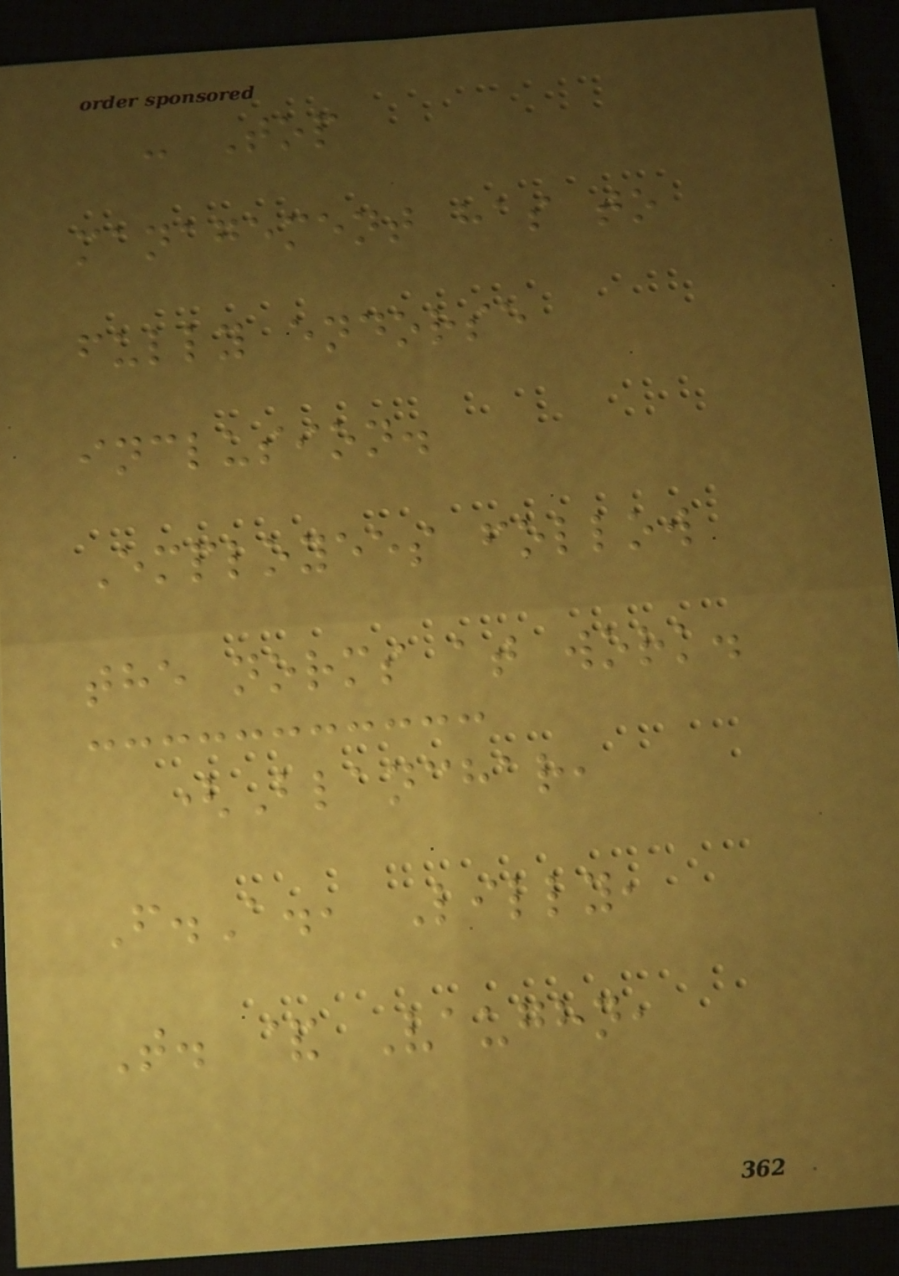- Top
management has to
fully endorse
inclusion.
Employees follow
the norms at work.
(Blanchar,
F.A., Lilly,
T. & Vaughn,
